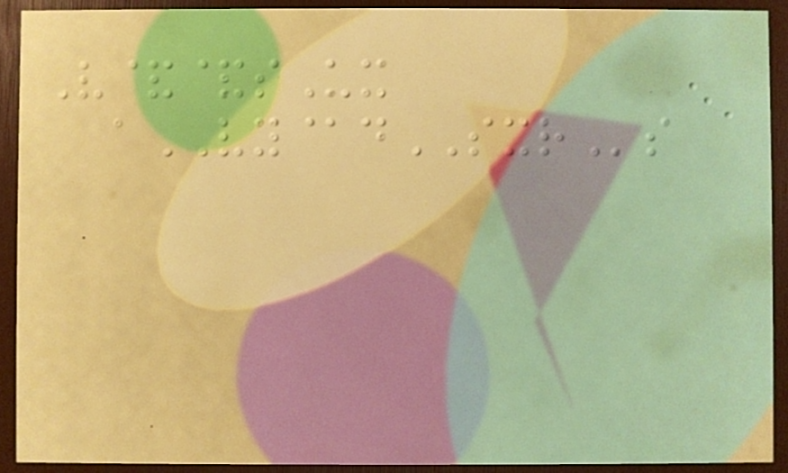V&&sUx
aVY@dSXRs
